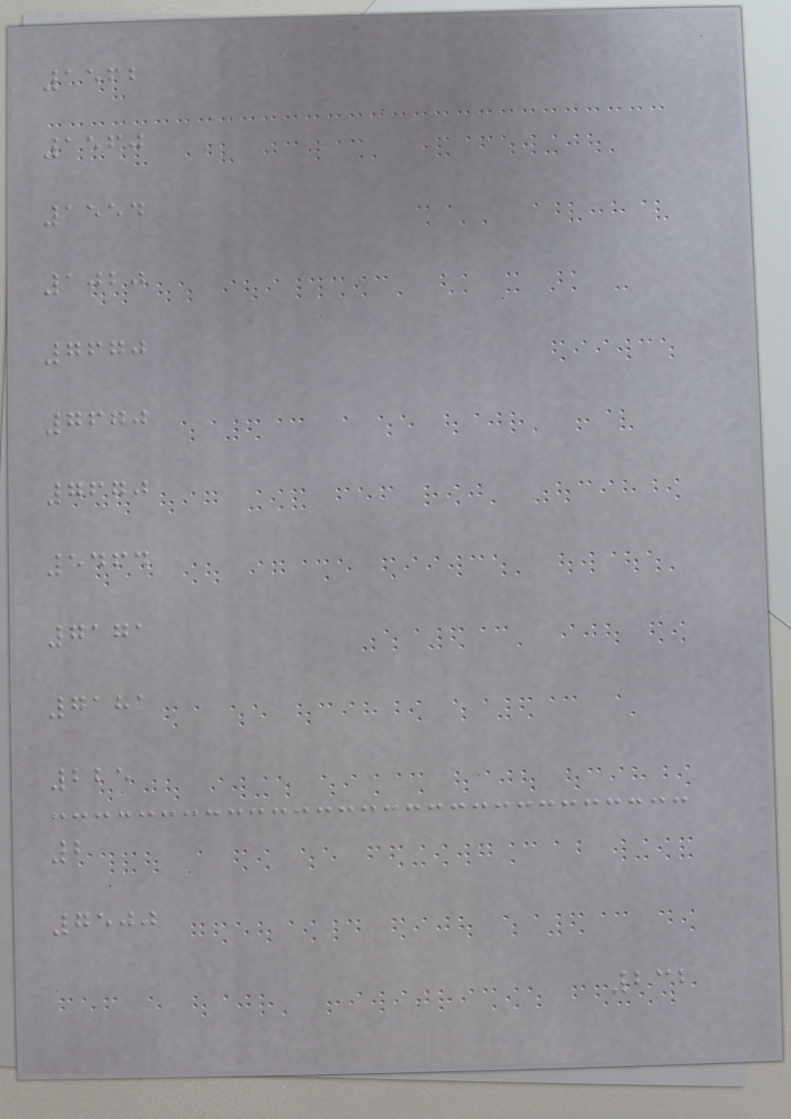1562
1560
1554
1020
7670
7670
7670
5464
7171
7181
225
2
7500
232
